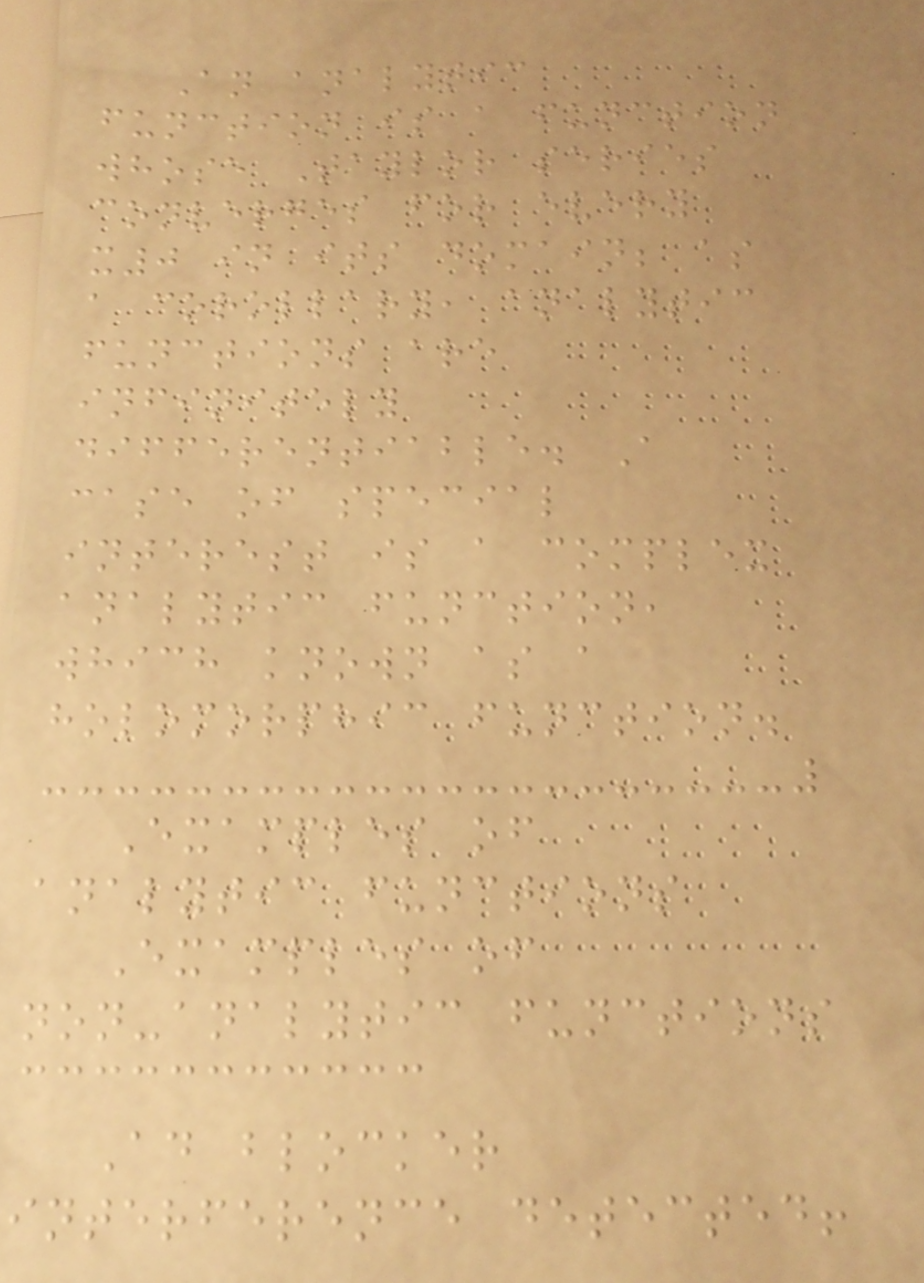An analytic
function is a function
whose Taylor series
converges for every
x0 in its domain; as
a corollary, analytic
functions are
infinitely
differentiable. A
case of special
interest is a complex
analytic function,
which known as a
holomorphic function.
Examples of
analytic functions
Examples of
non-analytic functions
Ad blocker
interference detected!
